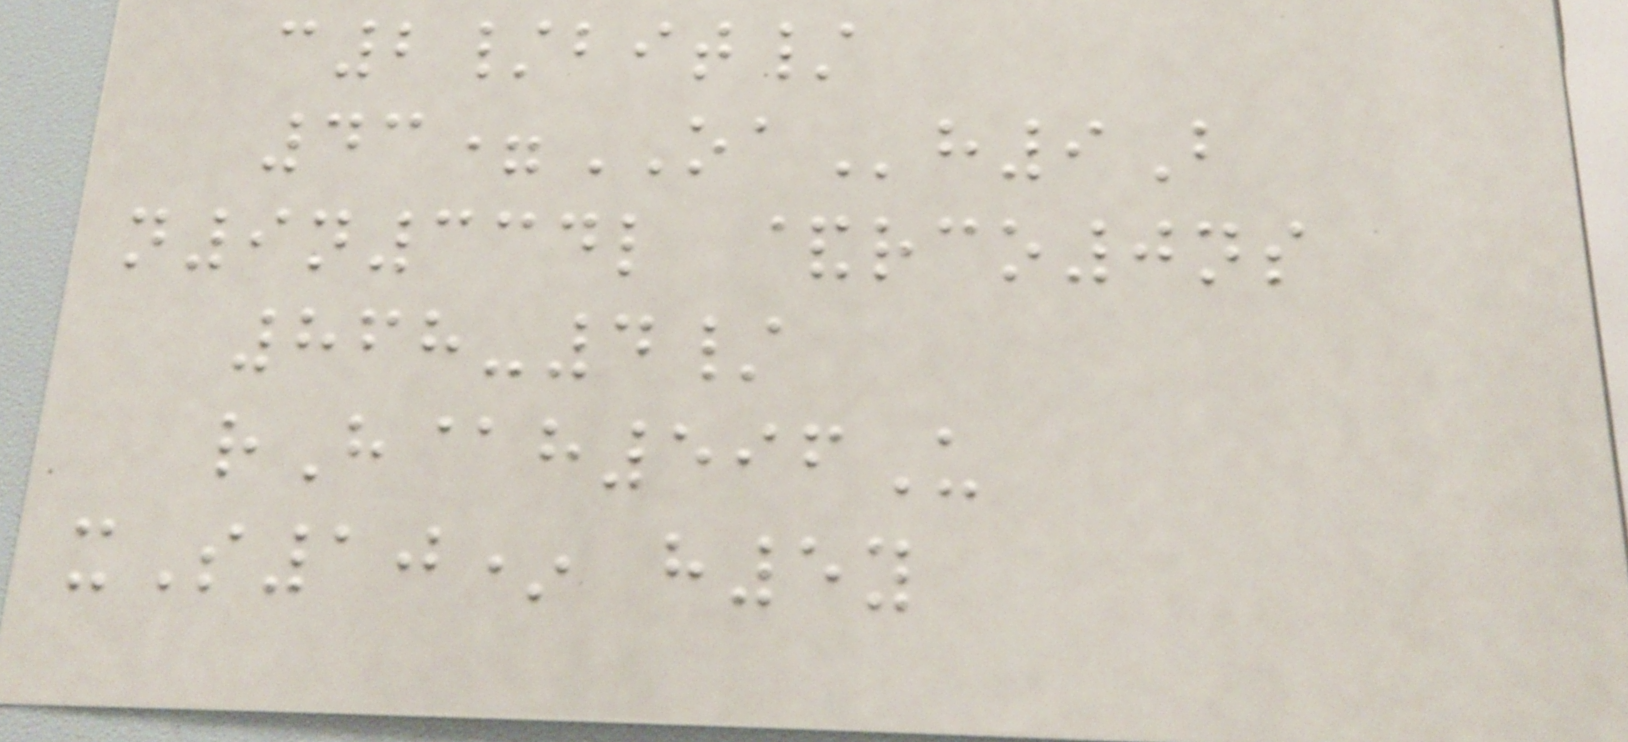c2/bit/
43=OAh9B
n9n334l &rco0ns
868-4/
rH@h596U
xS10* h5y
